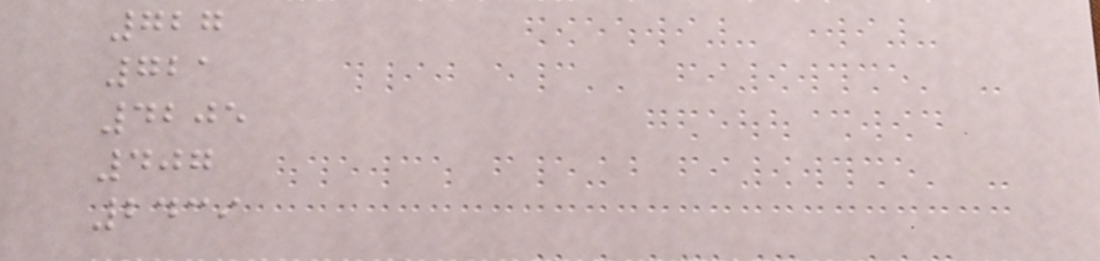727
721
4205
407
2439
